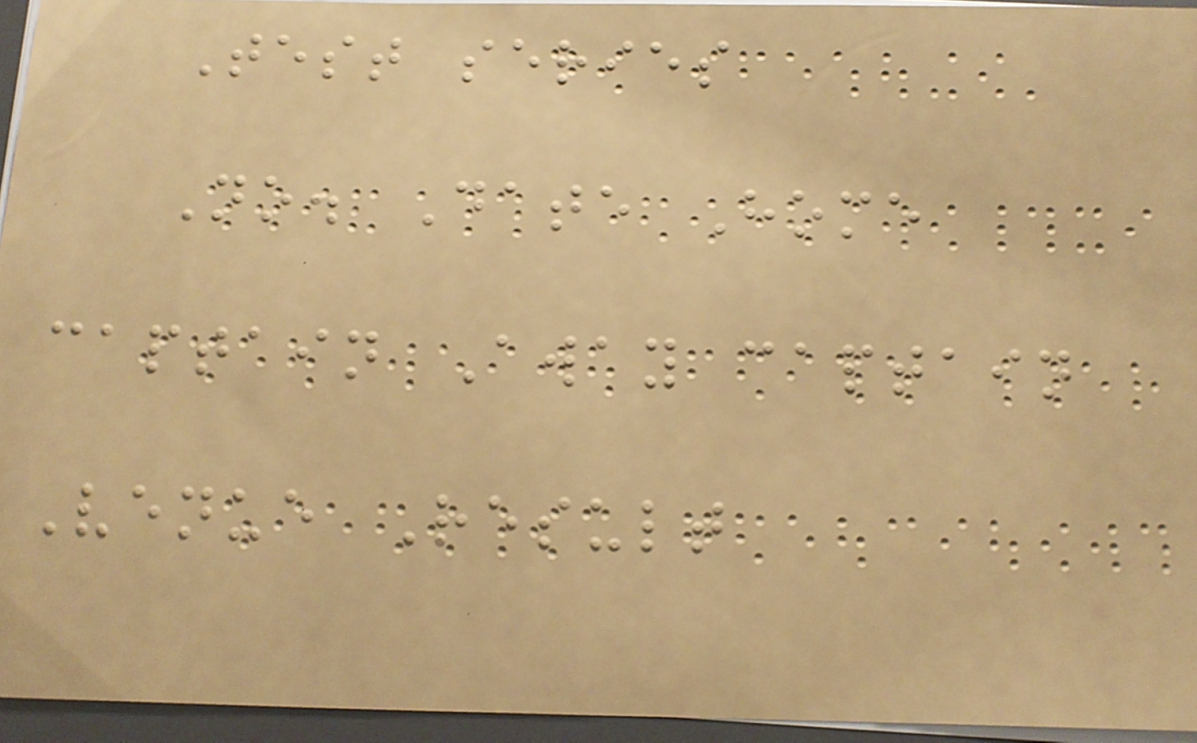Test series
No. Date Home
captain Away captain
Venue Result
